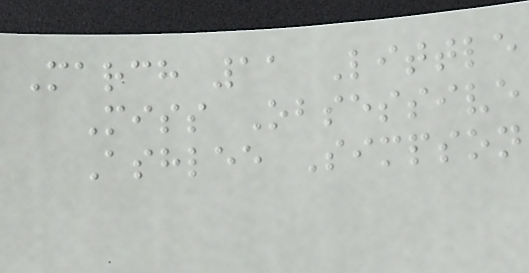March 11 Little
Miss Obsessive
Ashlee Simpson
